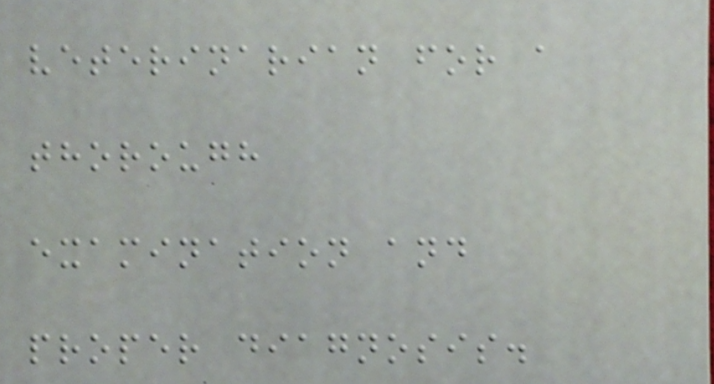veterinarian for a
thorough
examination and
proper diagnosis.
